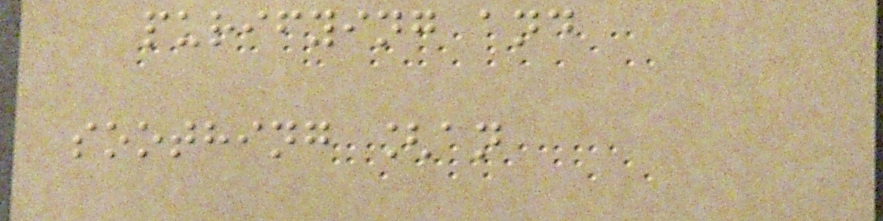purifying and
soothing [an
